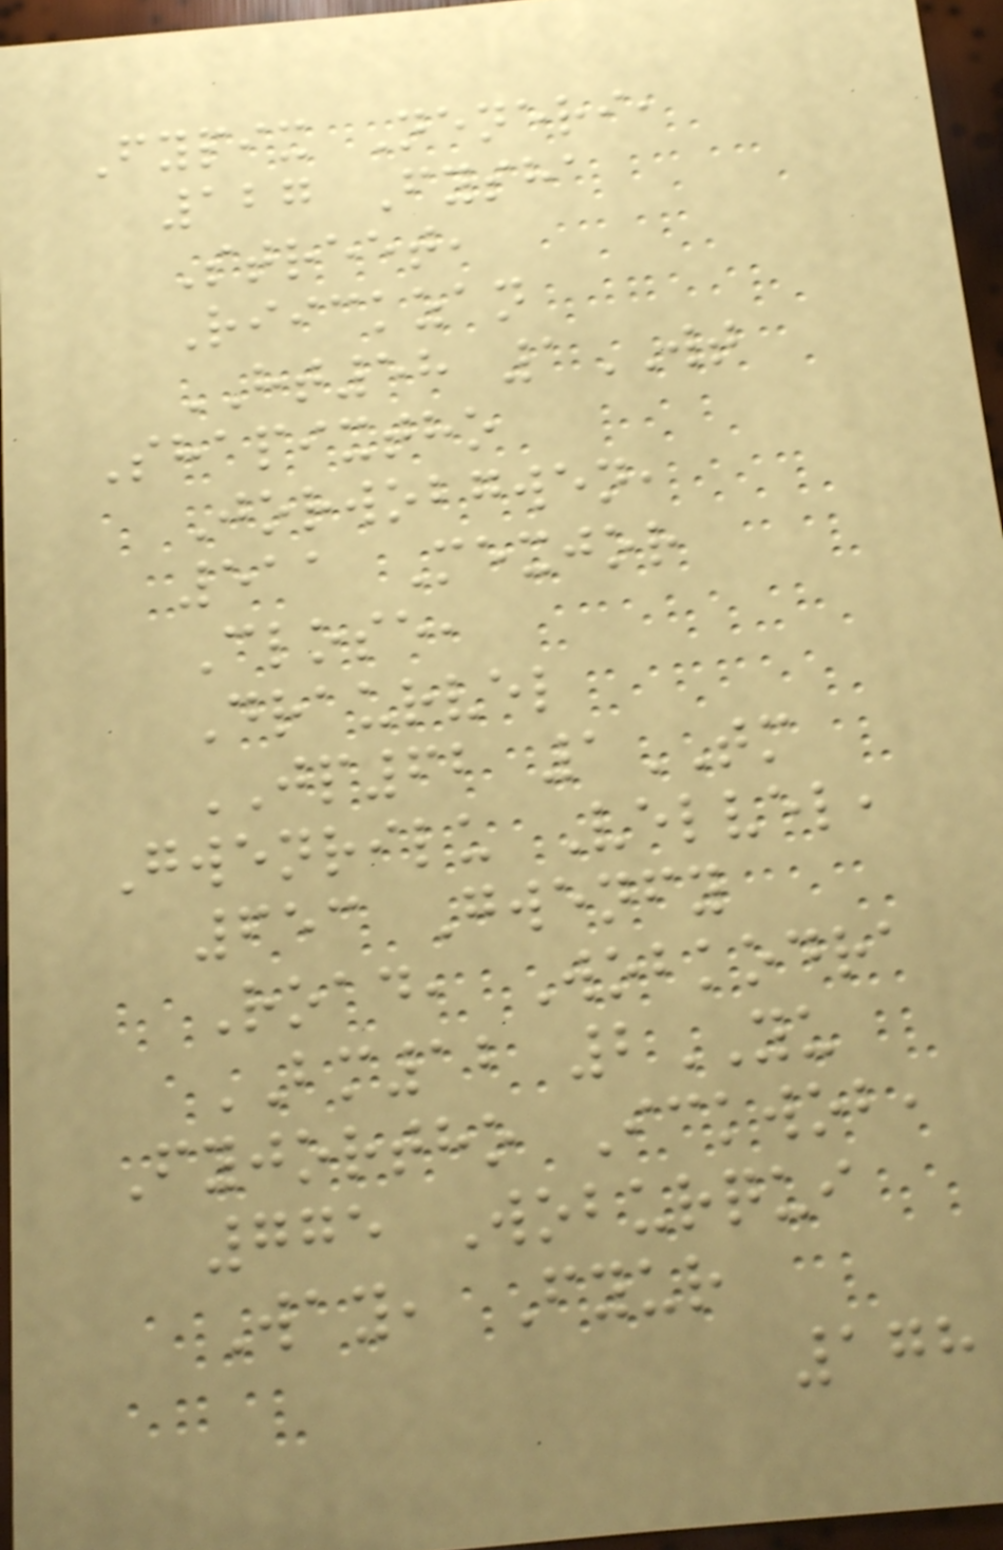Fypix Neneri,
127 Fysha
Street,
Riickzan
HT58 1WT
Shapixtho
Jorwobgwen,
511 Mexjor
Close,
Draurvel
JP62 1TM
Gwenrilu Velvel,
653 Gwenfy
Road, Wobkodra
BM12 2YU
Fyjortho Ickwob,
775 Woburqui
Way, Fyur
178
